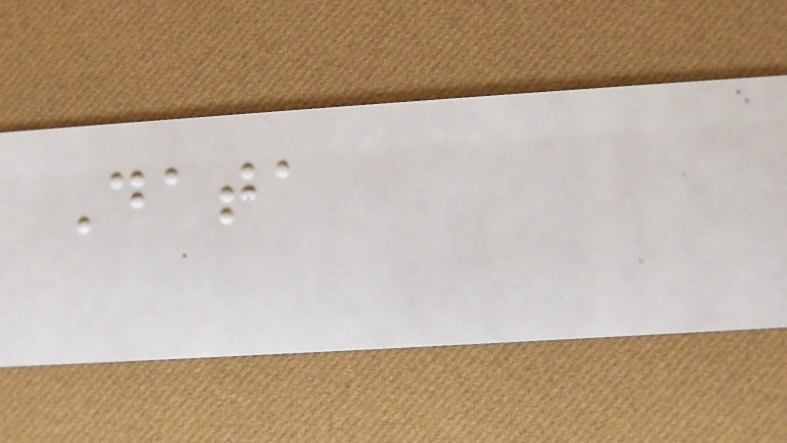Data
